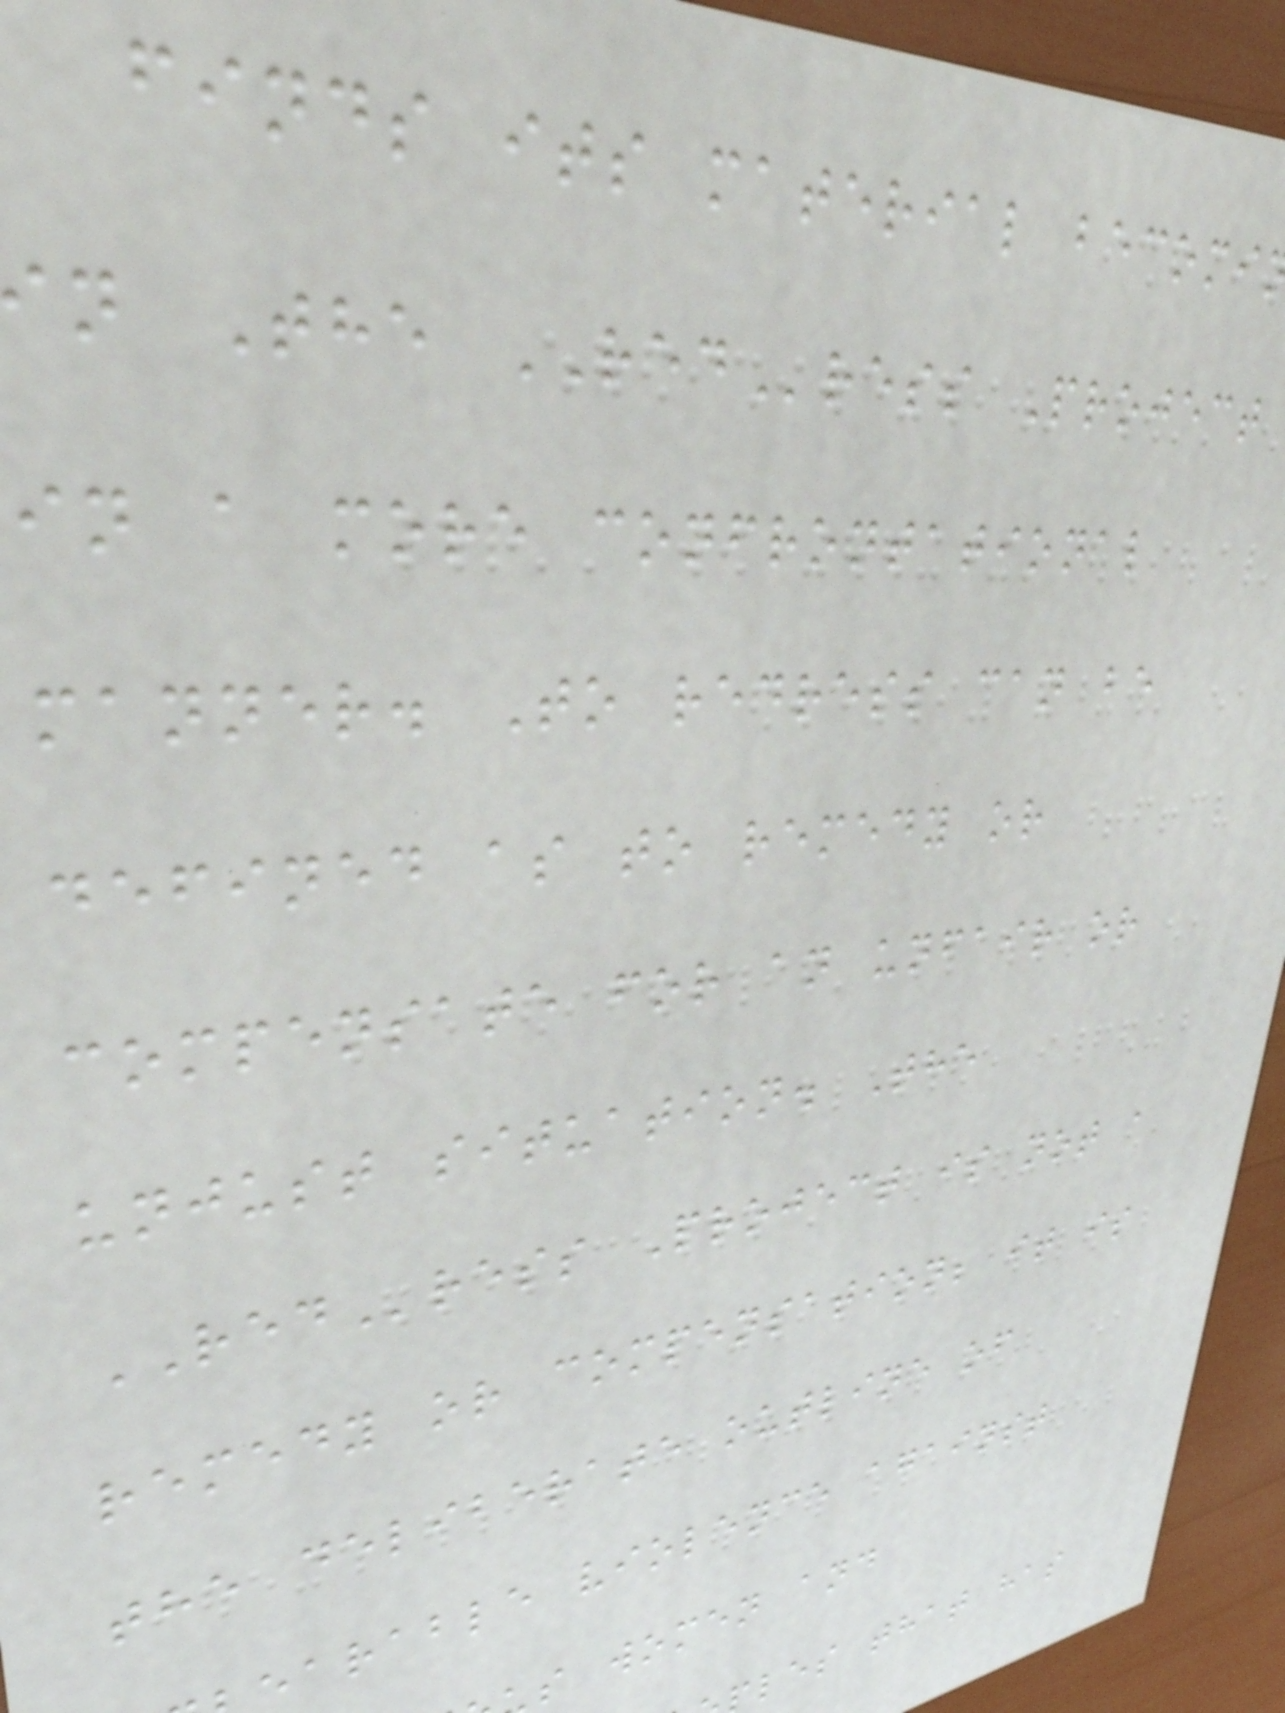finds its material becomi
n The REDress Project
in a more confrontational
manner. To redress can be
defined as to remedy or
compensate for an unfair or
unjust situation. The
REDress Project is not a
remedy or compensation; it is
the deliberate outline of
earable violence against
s women and
les that has
